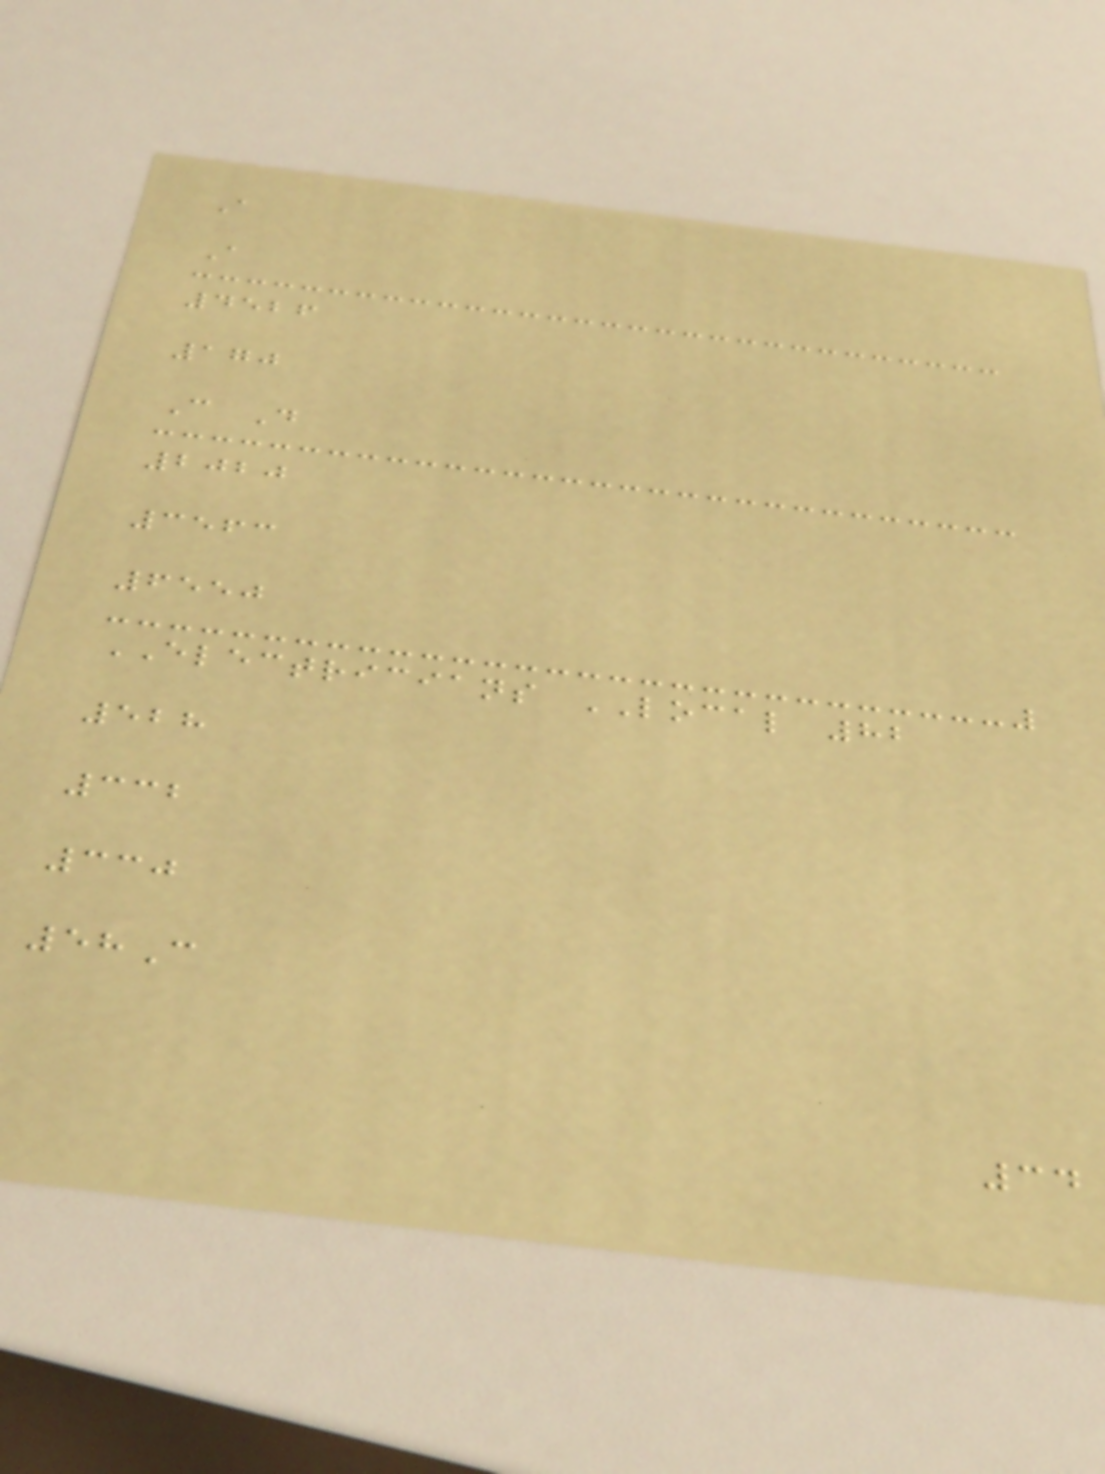A
A
4526
170
C D
2020
3563
6550
ELECTRICIANS LOCAL 82
528
332
330
58C
34
